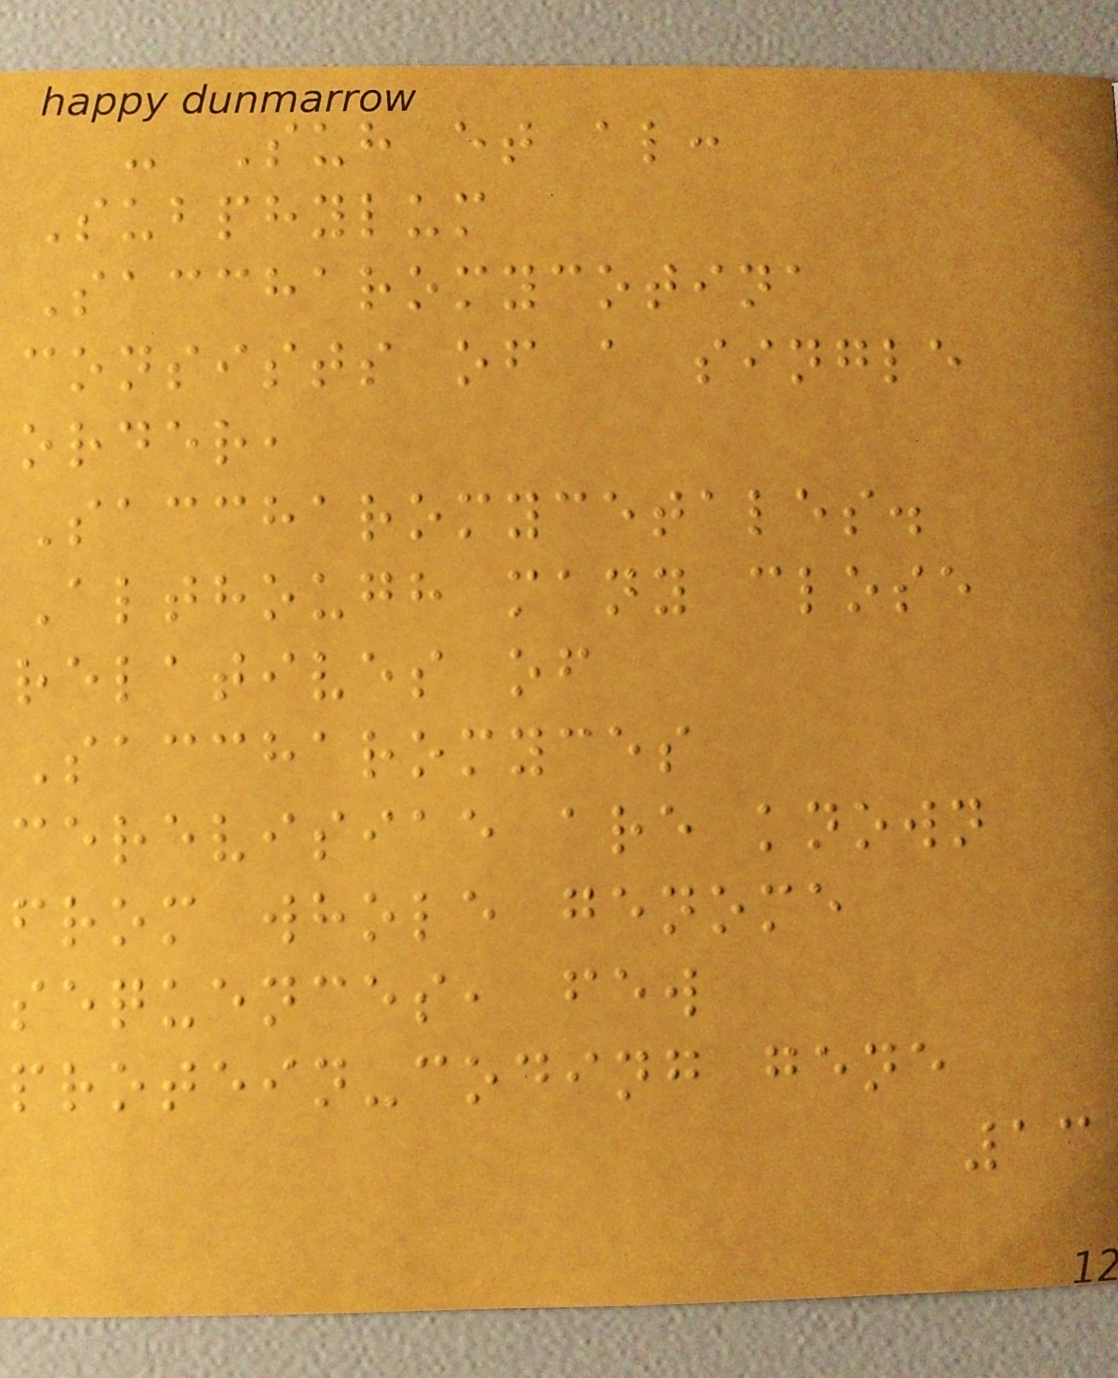- Suh et al:
Subphylum
Saccharomycotina
consists of a single
order,
Saccharomycetales.
Although many close
relatives of
Saccharomyces
cerevisiae are known
from whole genome
sequences, few
protein-coding gene
13
